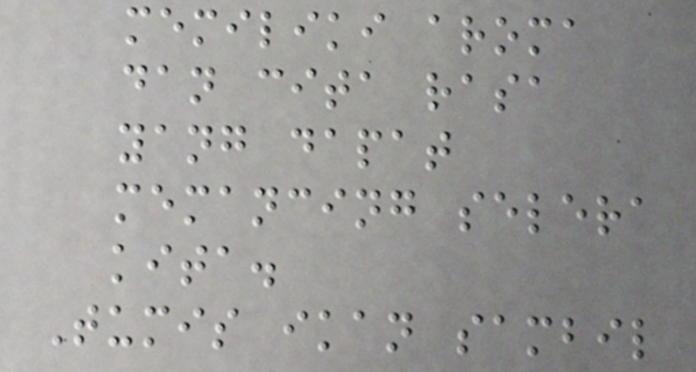memiliki aroma
dan cita rasa
yang dapat
memancing selera
kita.
Tumis ikan sambil
